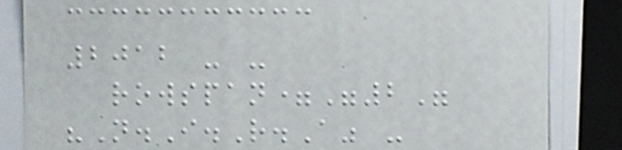2012 - -
rowspan="2"
"N.I.R.A" -
